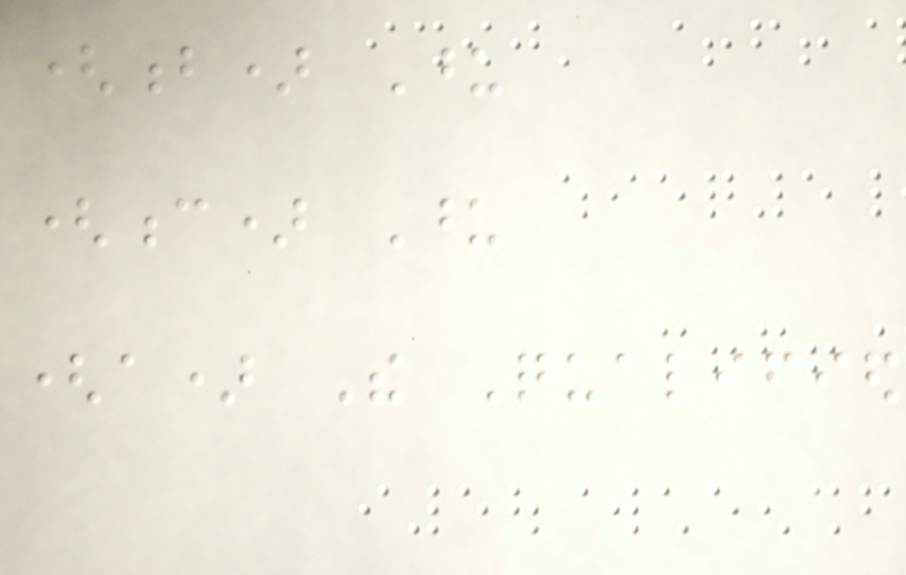(b) Upon
(c) Upon
(a) The Qualified
